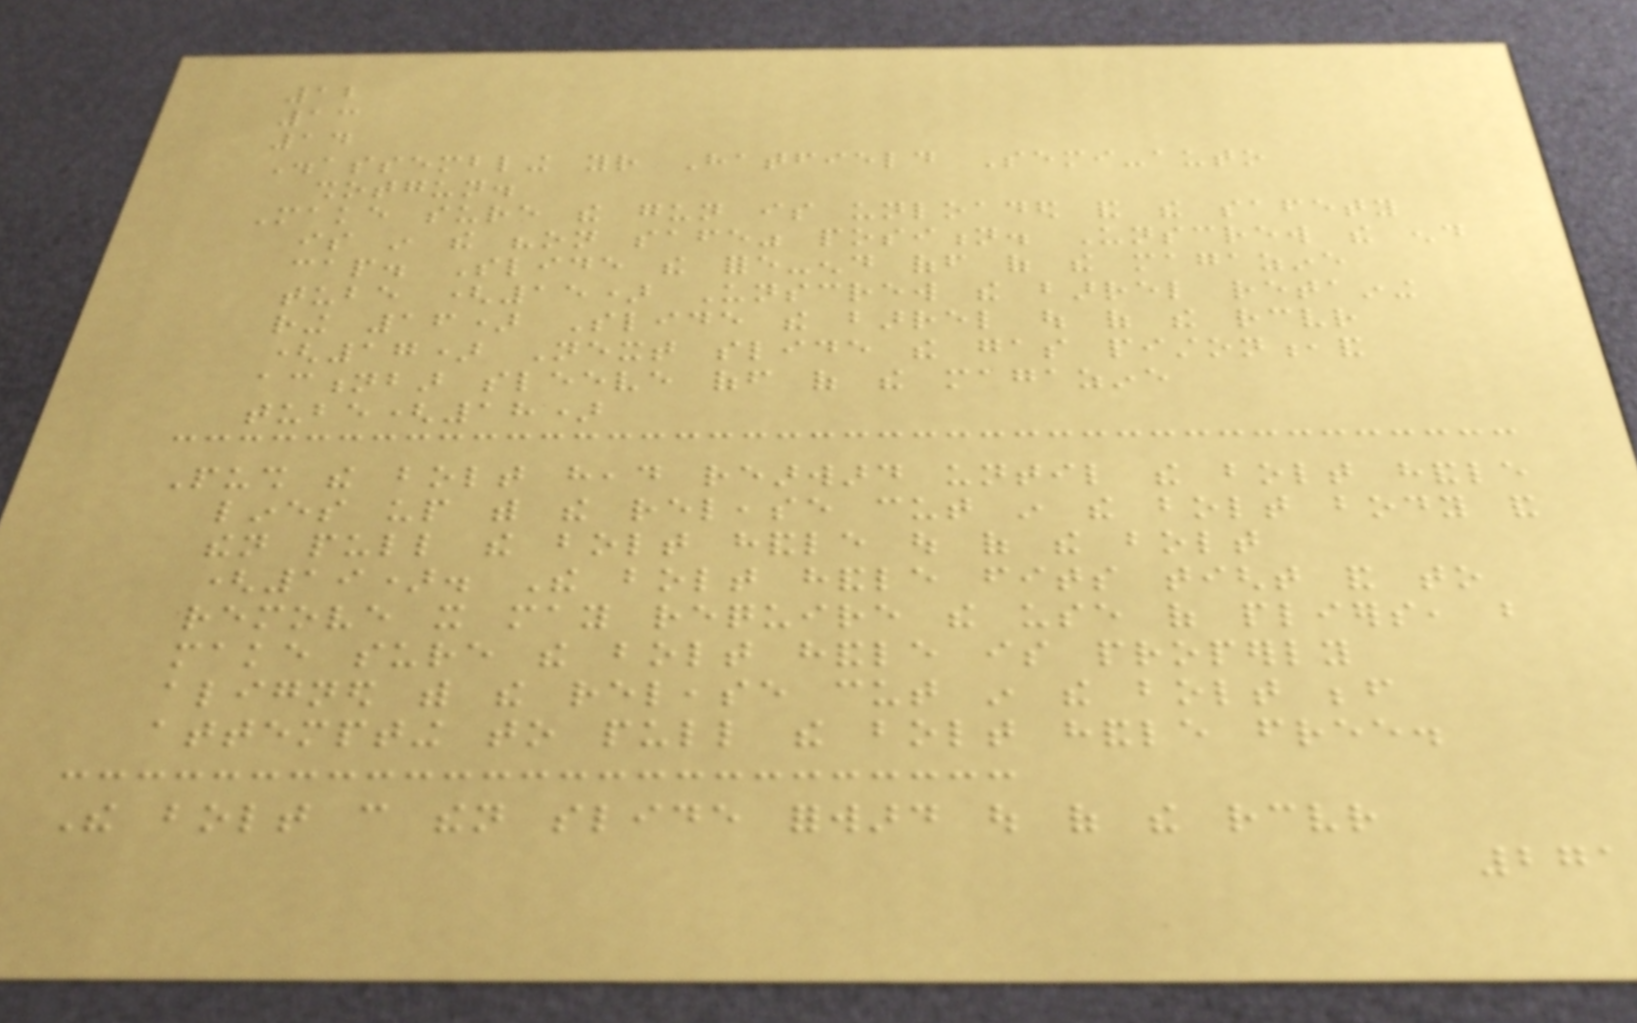12
13
14
Disassembling your Hatfield Semi-auto
shotgun.
Make sure the gun is unloaded and the safety
is in the "on safe" position. Unscrew the end
cap. Slide the fore-end off of the magazine
tube (15) Unscrew the barrel retaining
ring 16) Slide the barrel out of the receiver
(17) Next slide the gas piston,and
actionbar sleeve off of the magazine
tube(18)
Push the bolt head rearward until the bolt handle
lines up with the release cut in the bolt body and
then pull the bolt handle out of the bolt
(19). The bolt handle fits tight and to
remove it may require the use of pliers, but
make sure the bolt handle is properly
aligned with the release cut in the bolt before
attempting to pull the bolt handle free.
The bolt can then slide forward out of the receiver
271
